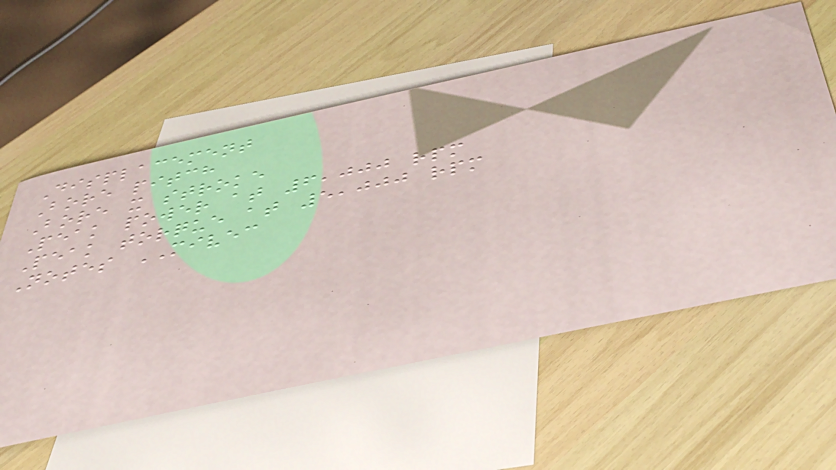Displacement
Bore pitch
Bore x stroke
Peak power at 6,000 rpm
Peak torque at 5,000 rpm
Notes MIVEC
